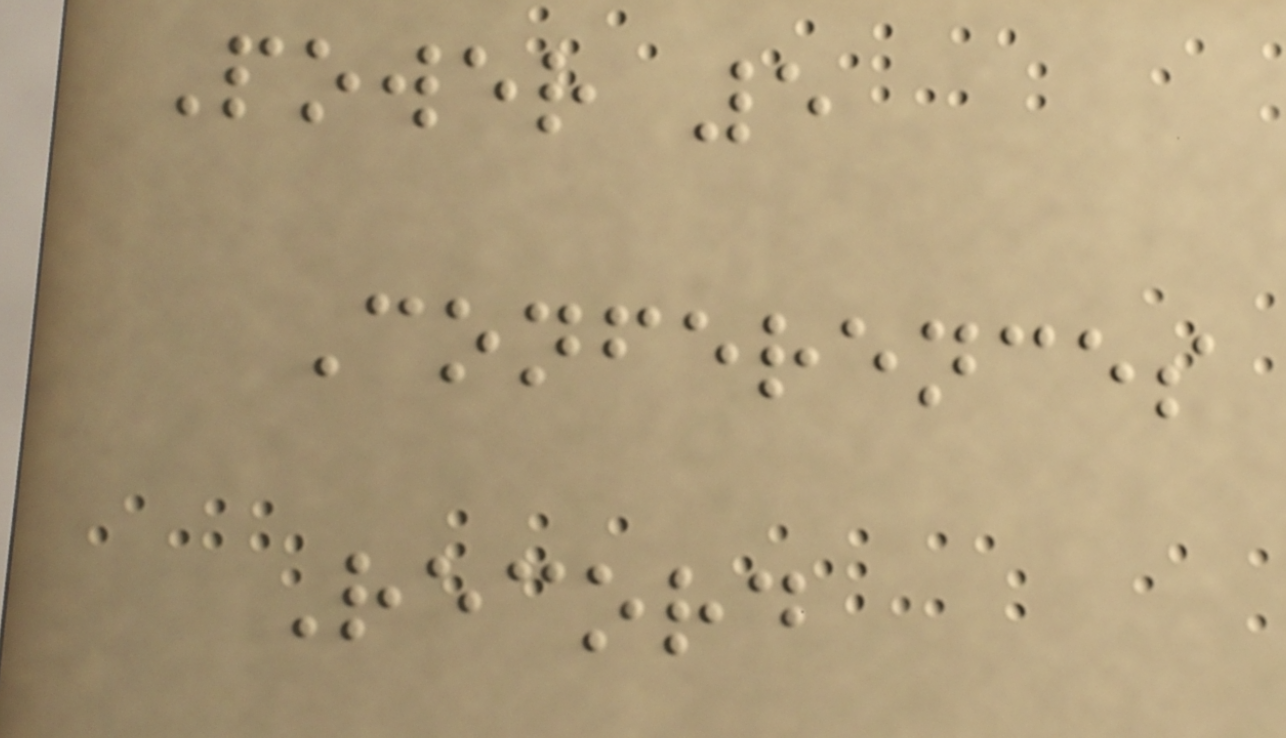Power 5
Conferences
Record
